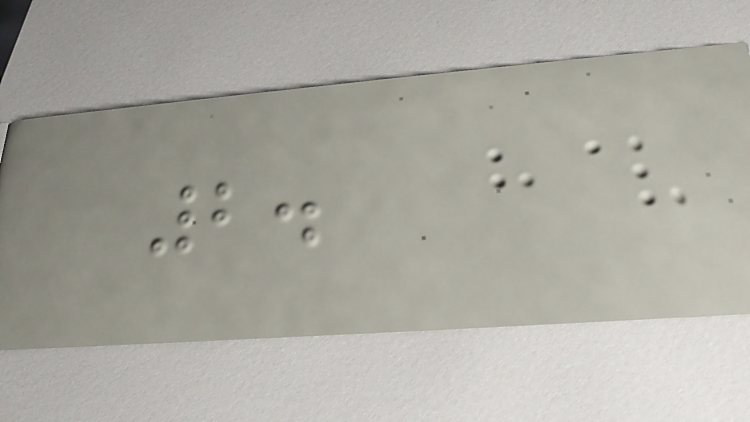2.
